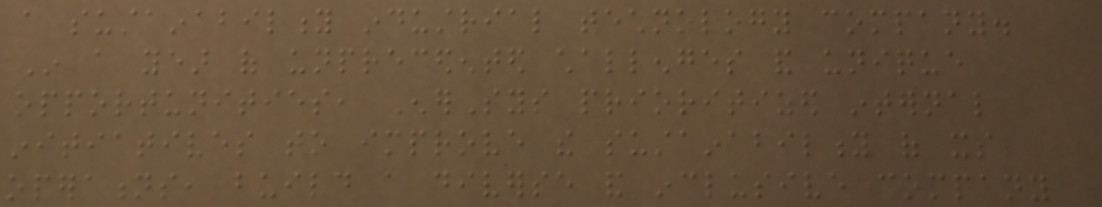a sustainability industrial technology company.
In a year of unprecedented challenges and unique
opportunities, EnerSys prioritized internal
initiatives to improve the sustainability of its
operations, build a diverse and inclusive company
